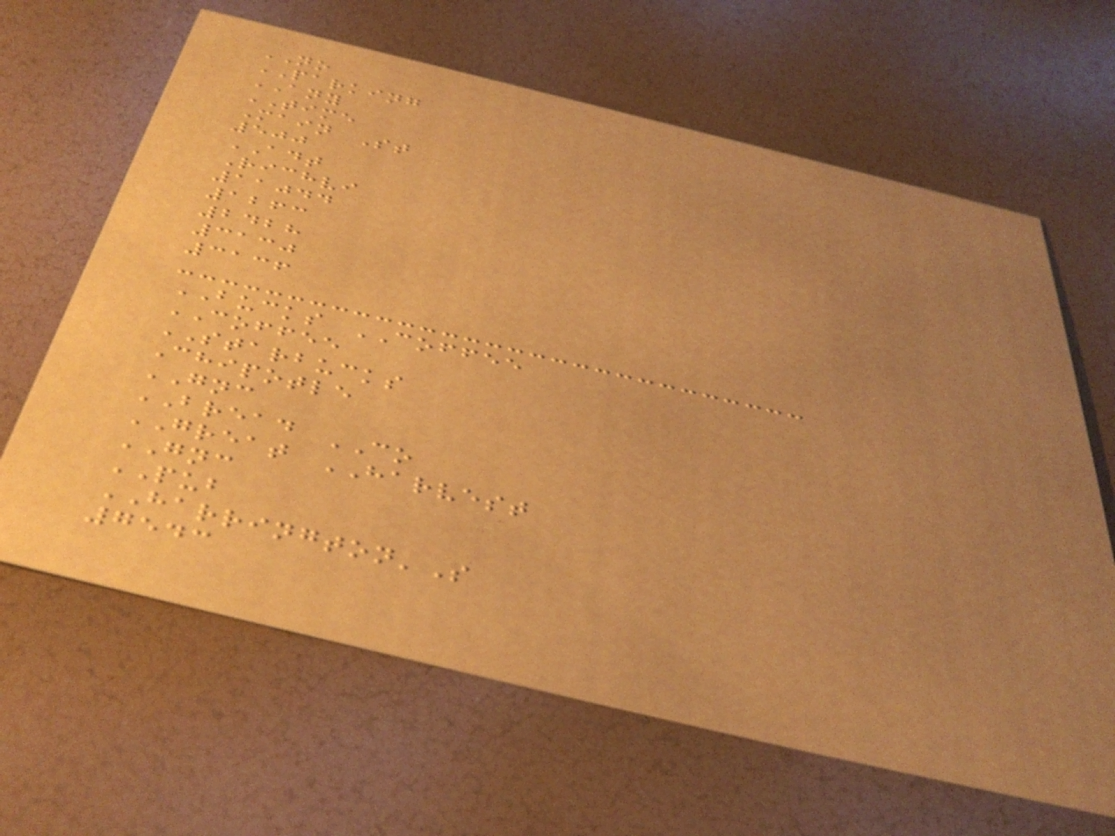NO
PARKING
ANY
TIME
Main St
500
ADT
Richvi
11044
1263
2428
3130
3136
BUCKS COFFEE
COFFEE
STARBUCKS
Chipotle
GNC
BREAD CO
GREAT HARVEST
GNC
PUB
HARRINGTON'S
7543
